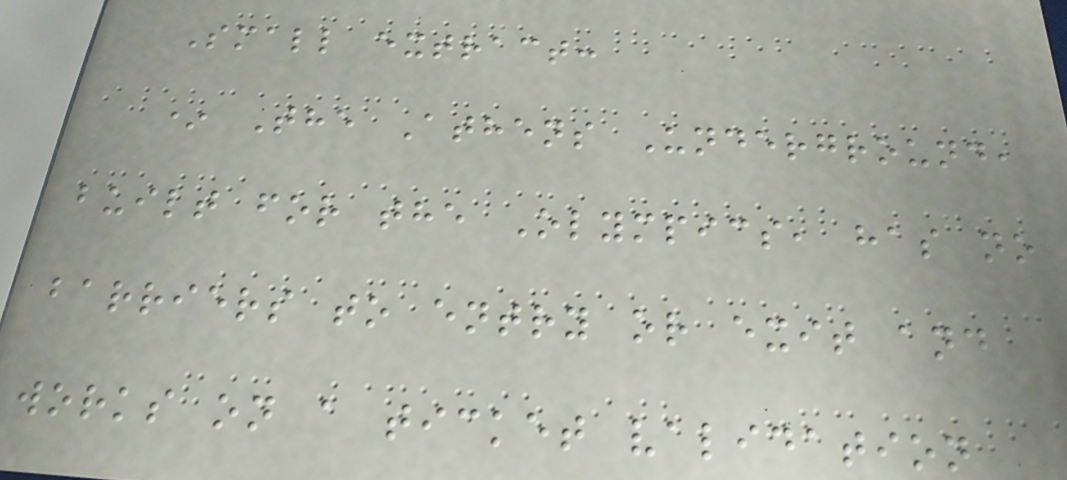Small extract:
* The Athens Underground,
built for the Olympics, has no
barriers to entry or exit and
works on a ticket validation
